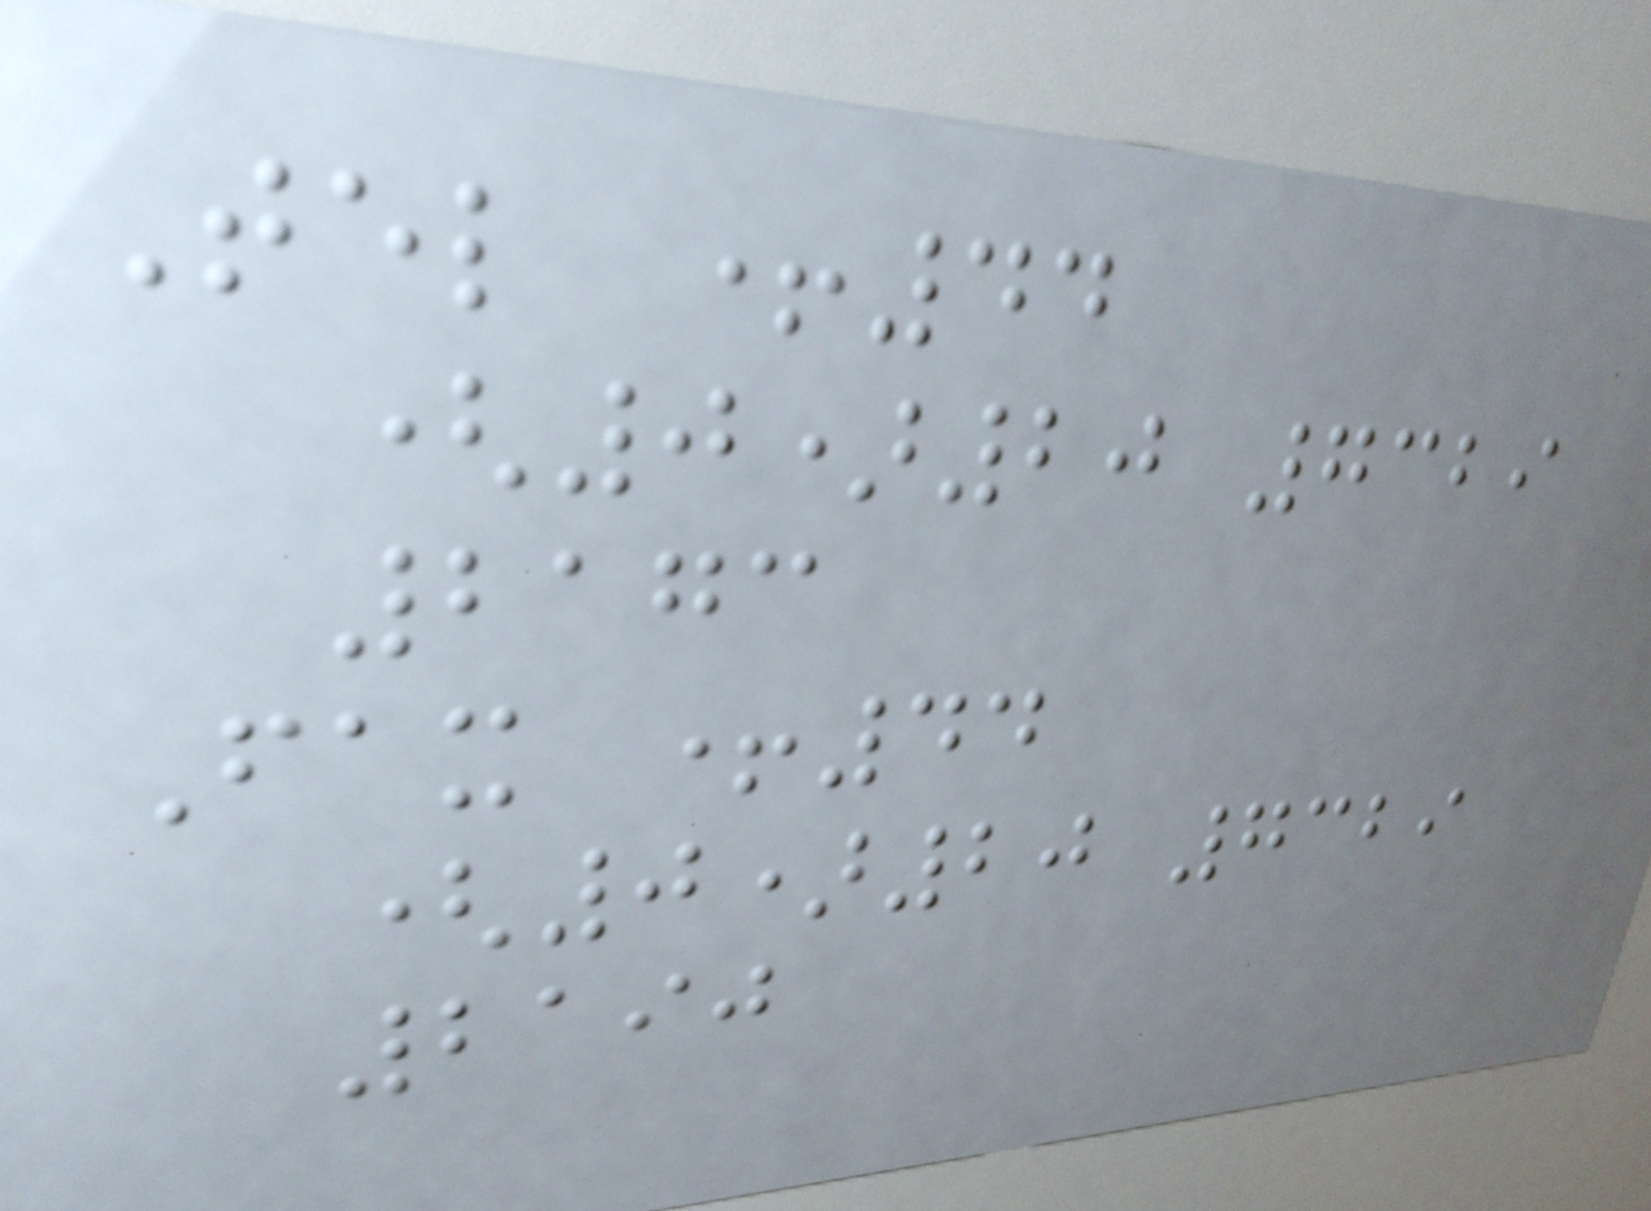Tel +44
(0)20 7329
2173
Fax +44
(0)20 7329
2190
